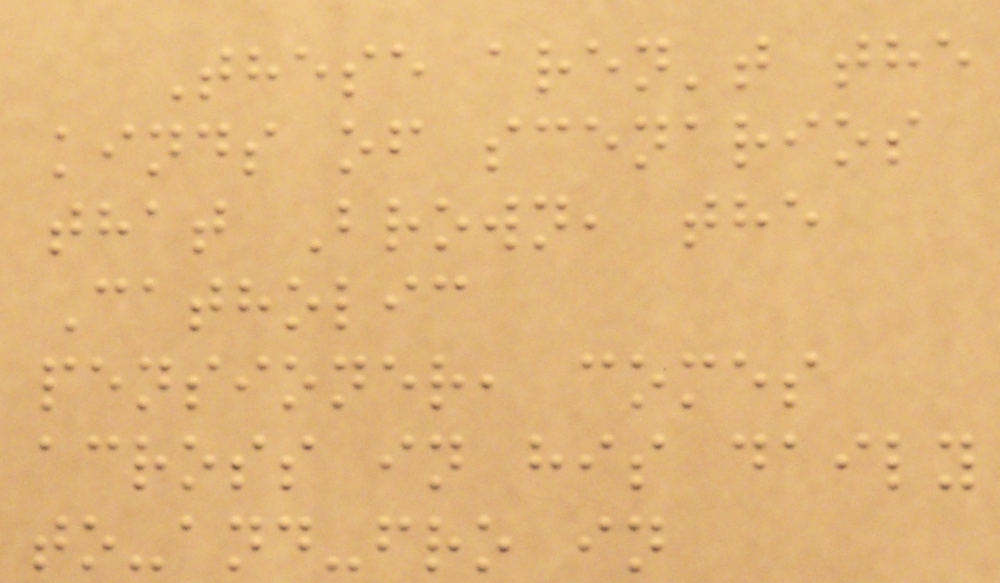These aren't the
kinds of scenarios
that Brown, the
Catholic
pensioner, comes
across in his daily
to-and-fro in
